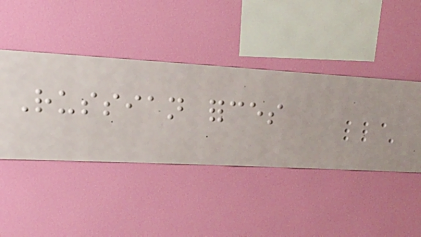Russian forces
